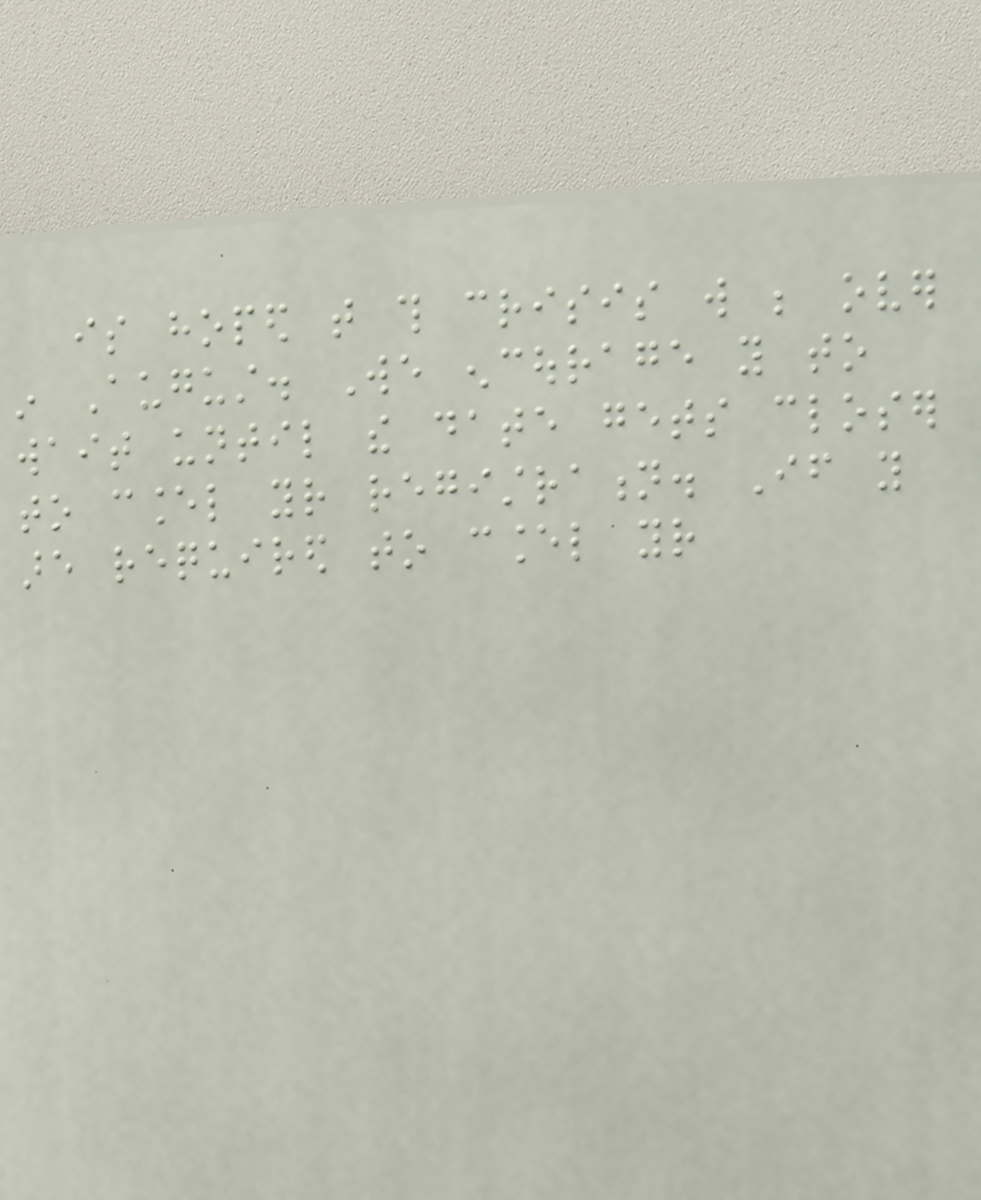is hoped that this crisis will be over
in August. We encourage you to
wait until the date gets closer
to cancel your registration. If you
are required to cancel your
